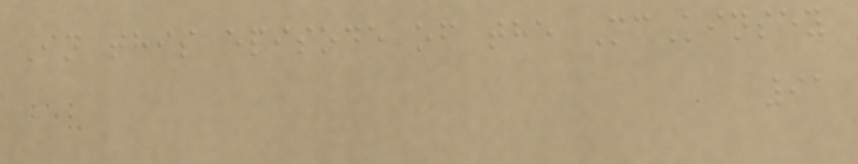In this episode of the McKinsey
91
